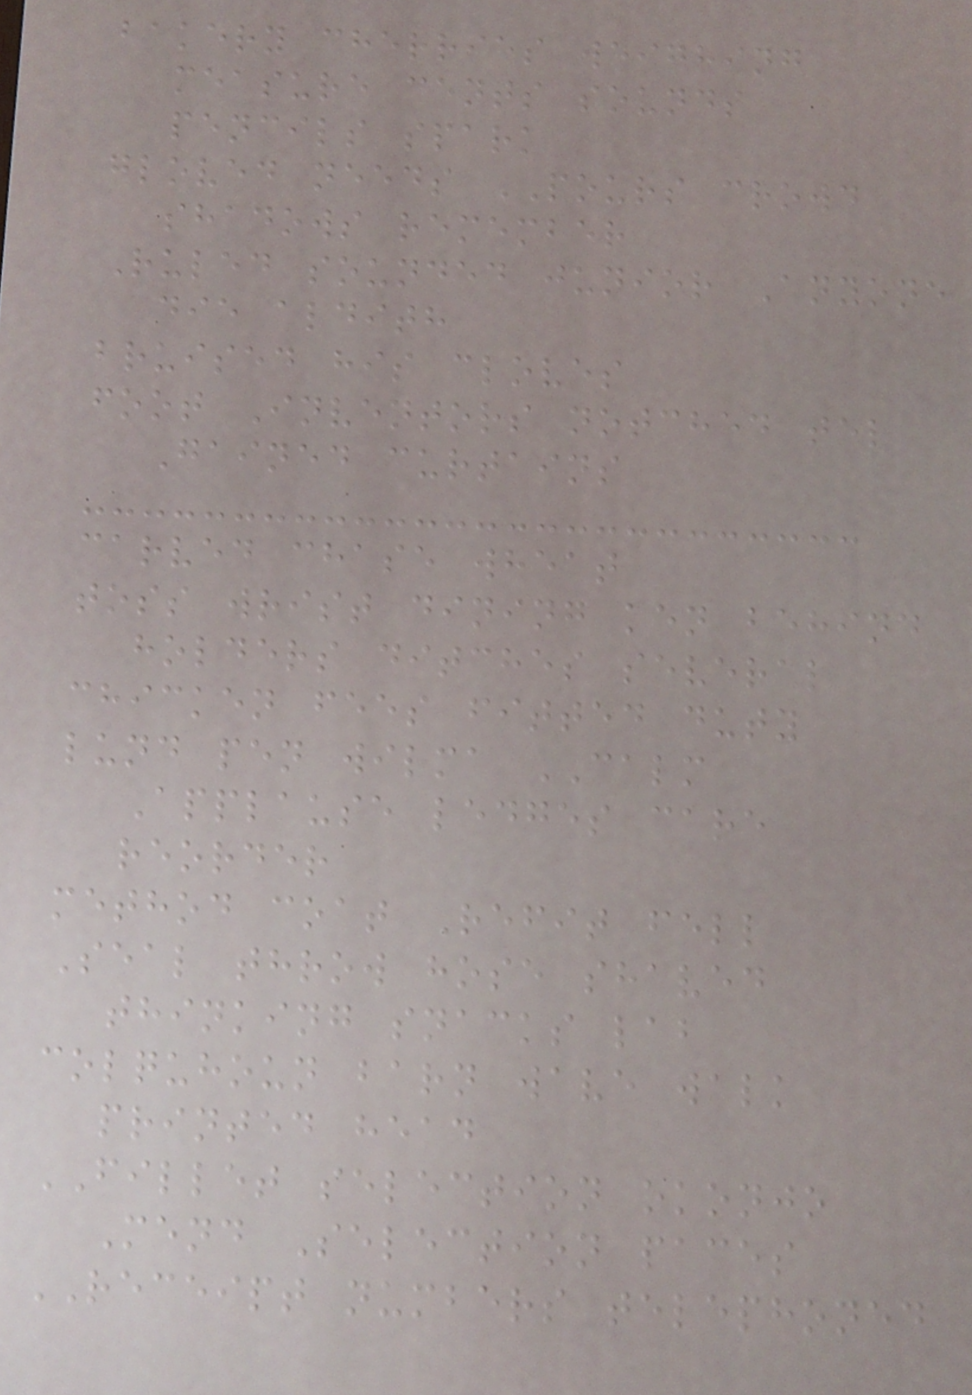bakery cherries weighing
measure cents sounds
pencils spark
gloved needs POURS crowd
shadows remember
Ruled sounded junior Anyone
die aldith
bruised his cloves
foot Inventors notched tel
Gained curtains
carved chase wheat
toss wrist dining ken behind
holders ditches several
chicken fees fitted duty
lund pen wilma CALM
Applause ledges care
reorder
method coat Refit fell
Seal throw hose shaved
thinking snacks lab
colquhoun barn wave walk
printed head
FILLET selection okonjo
Mend Selection paces
RECEIPT numbers telephoned
